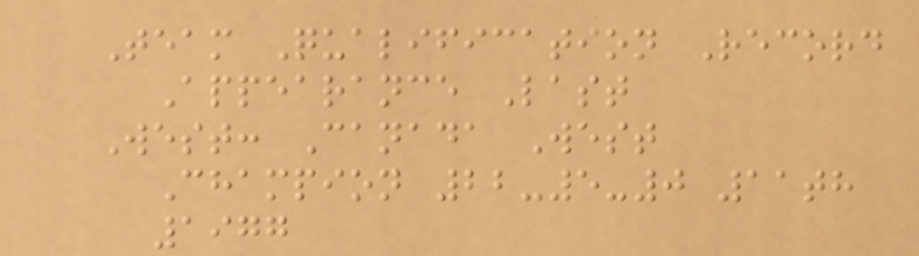Team Qualification Record
Appearance Last
West: Canada West
Champion 22-5-0 11th
1977
